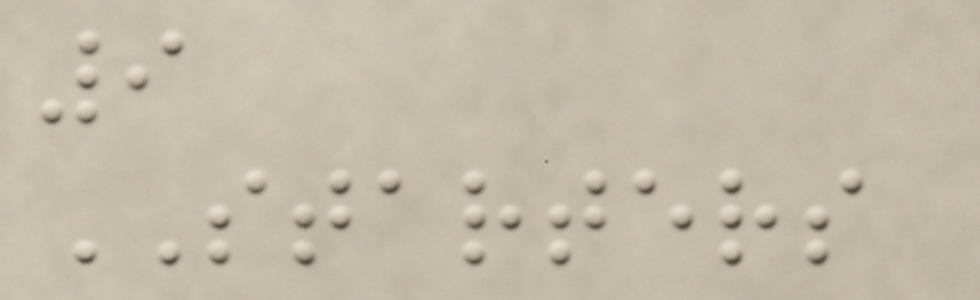9
STARTERS
